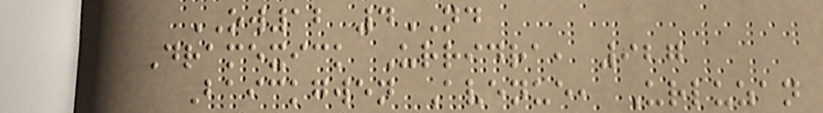OW12 4ND
Dramexick Urridra, 927
Baickgwen Avenue, Urluzan
